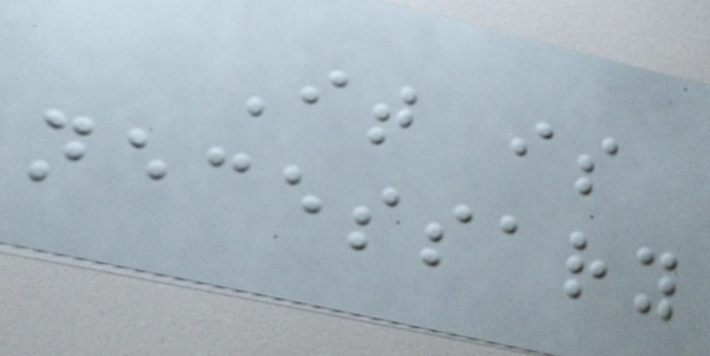It is
necessary
